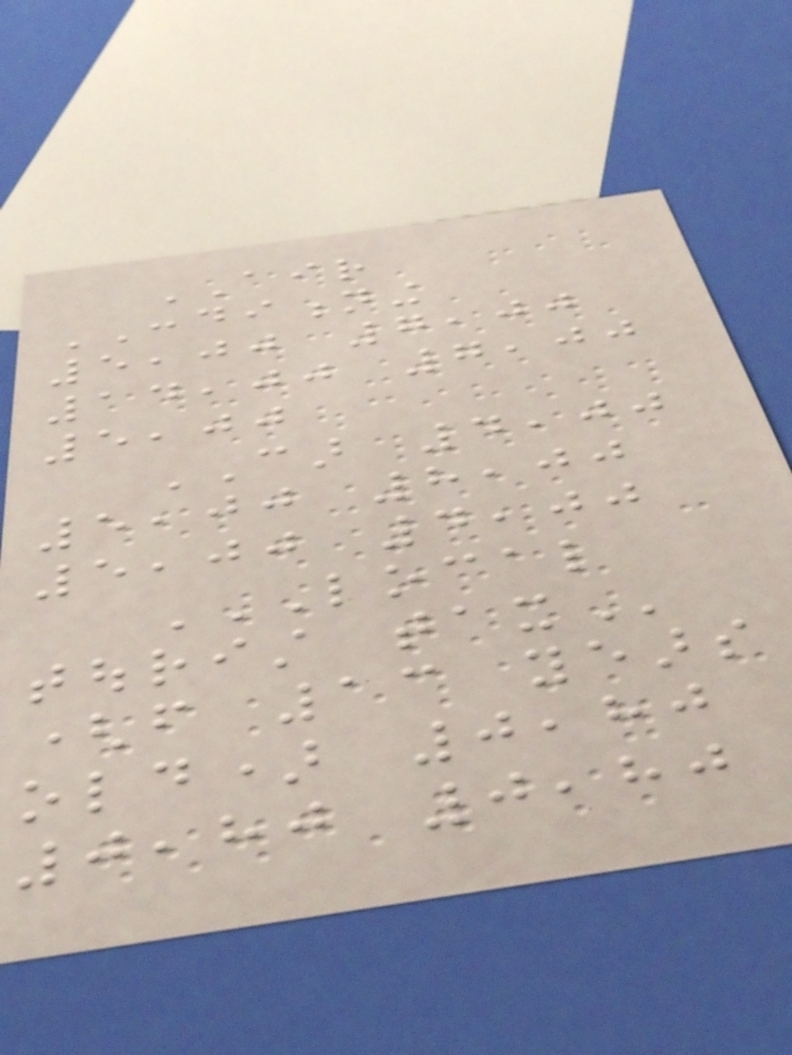AIR
CONDITIONING
5,00 7,00
14,00 7,00
5,00
CAR 4,00
5,00 8,00
5,00 4,00
LOCAL
TOURIST TAX
(from 13 years
old) 0,80
0,80 0,80
